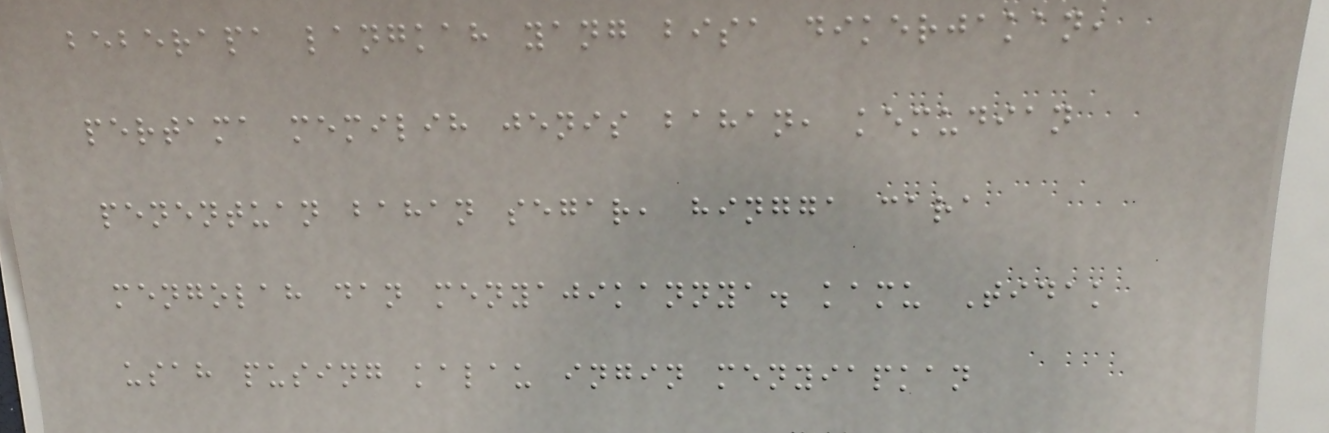beberapa langkah yang bisa dikerjakan,
pertama memilih jenis bahan, kemudian
penentuan bahan segar, hingga cara
mengolah dan menyajikannya. kamu Tidak
usah pusing kalau ingin menyiapkan
